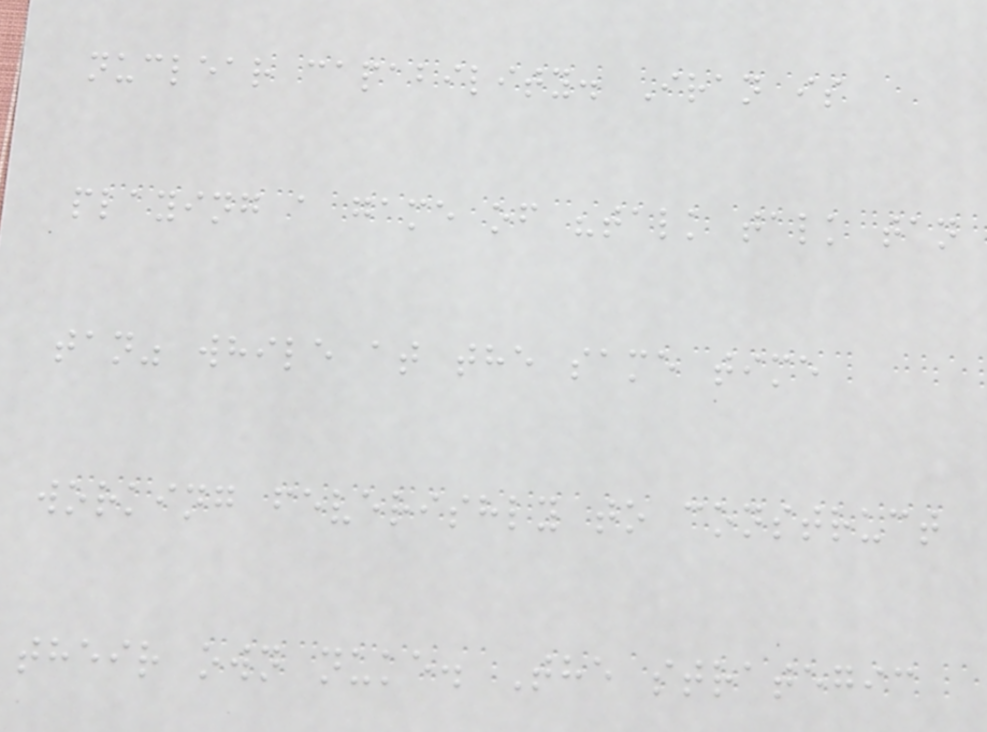nuclear capability. Iran is
playing a game of "talk talk tan
tan" while at the same time
working feverishly to construct
their own nuke. The strategic
